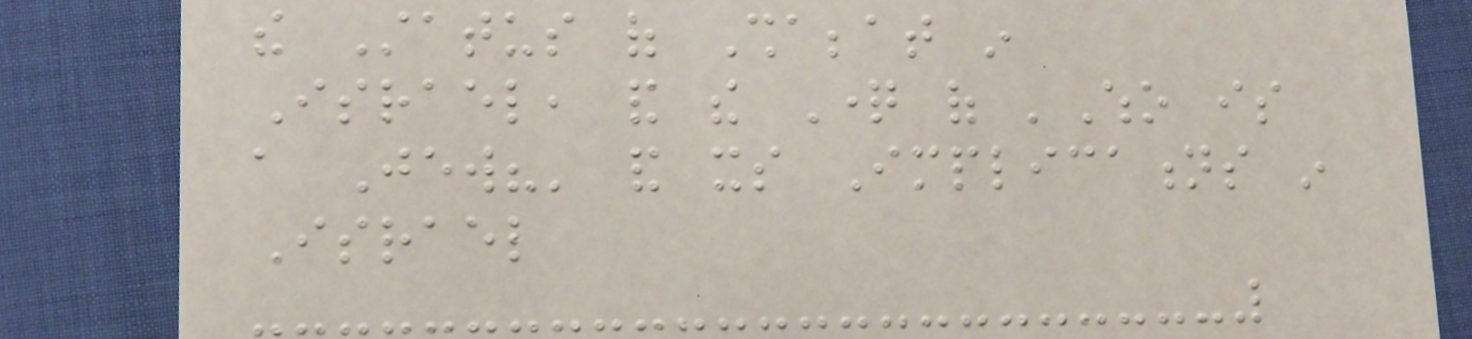the Status of Shabbat in
Israel, and the Question of 'Who is
a Jew?' and its Implications in
Israel
